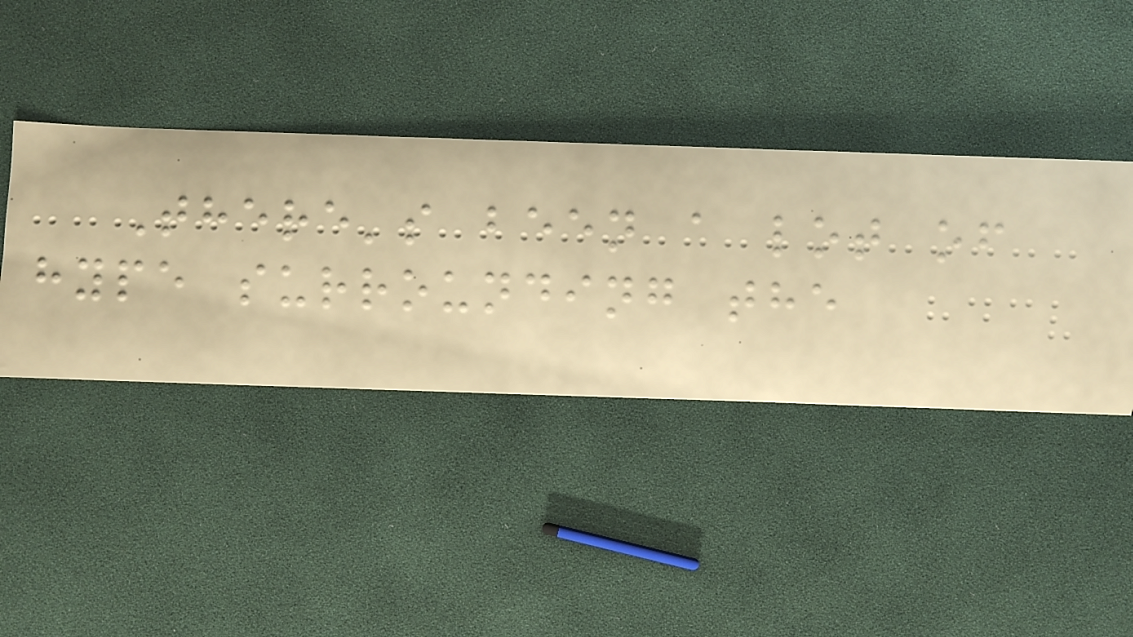There's been a lot of
hype surrounding the
